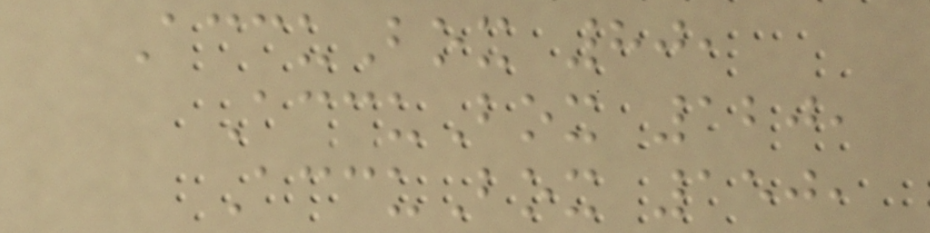AccuBox 80,
AccuBox 120,
AccuBox 150,
